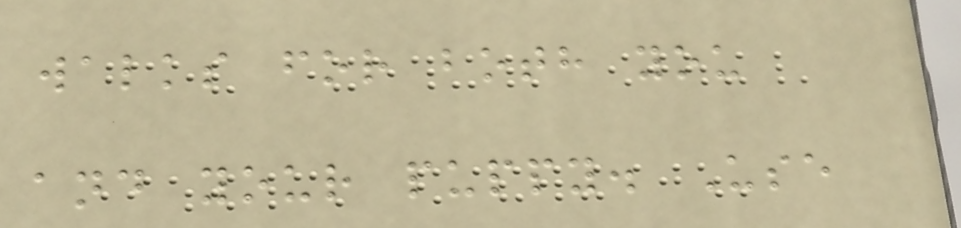walks for both you
and your puppy. Use
